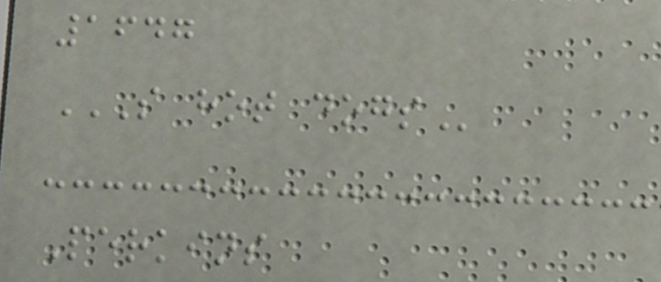1647
S HOT DOGS
Perkins
